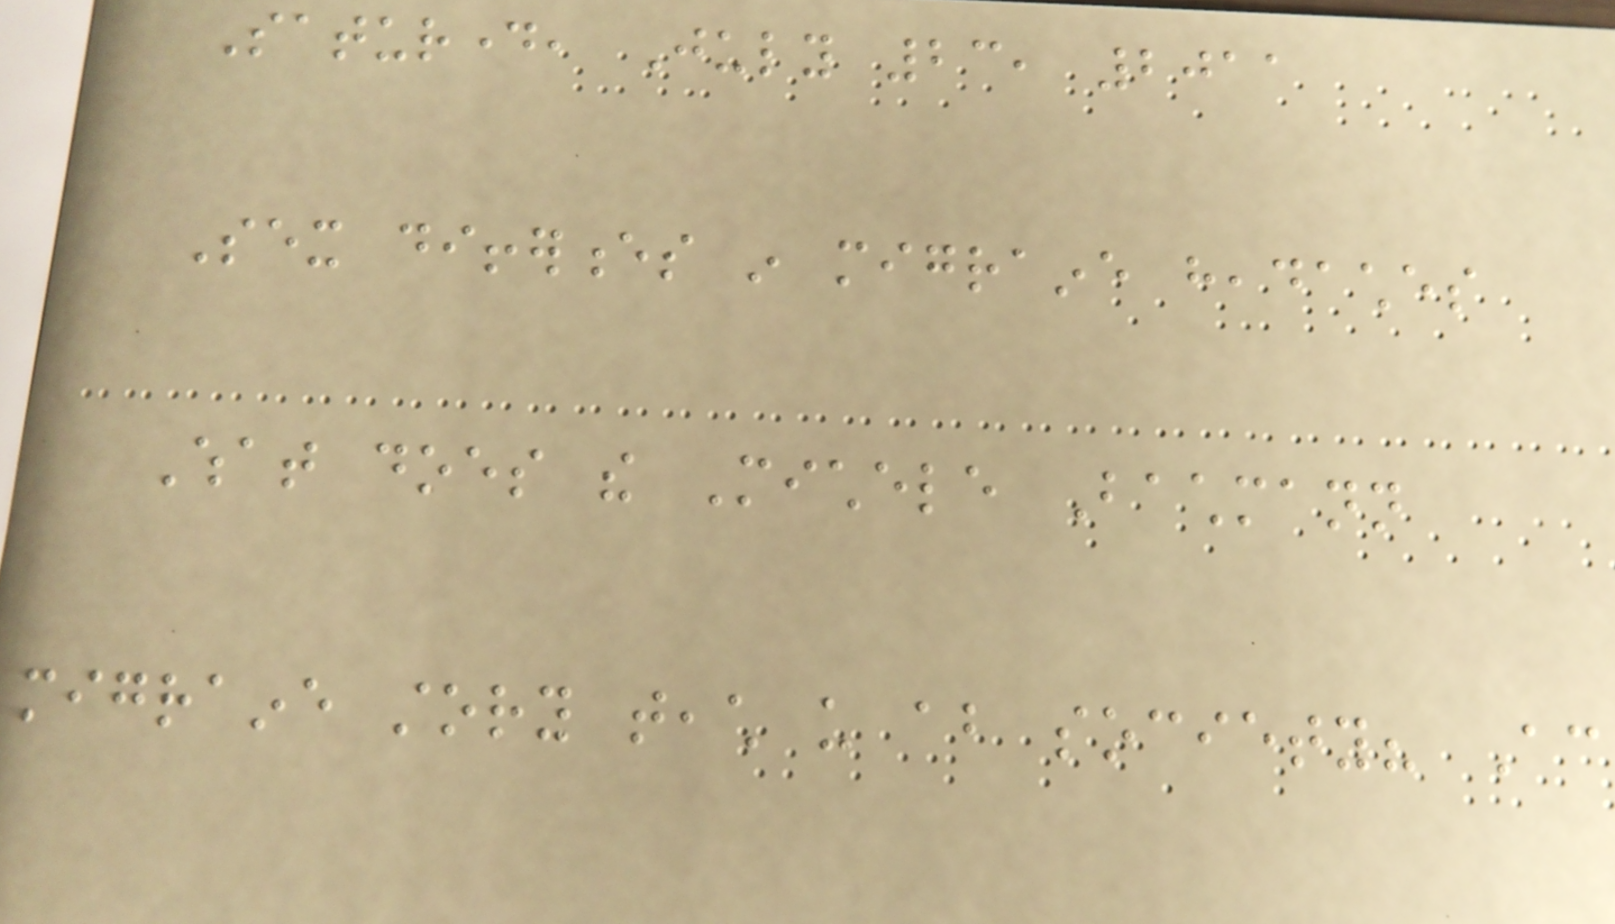Saturday, July 23, 2011
Sex differences in migraine headaches
What does the Michele Bachmann
migraine story teach us about society? According
